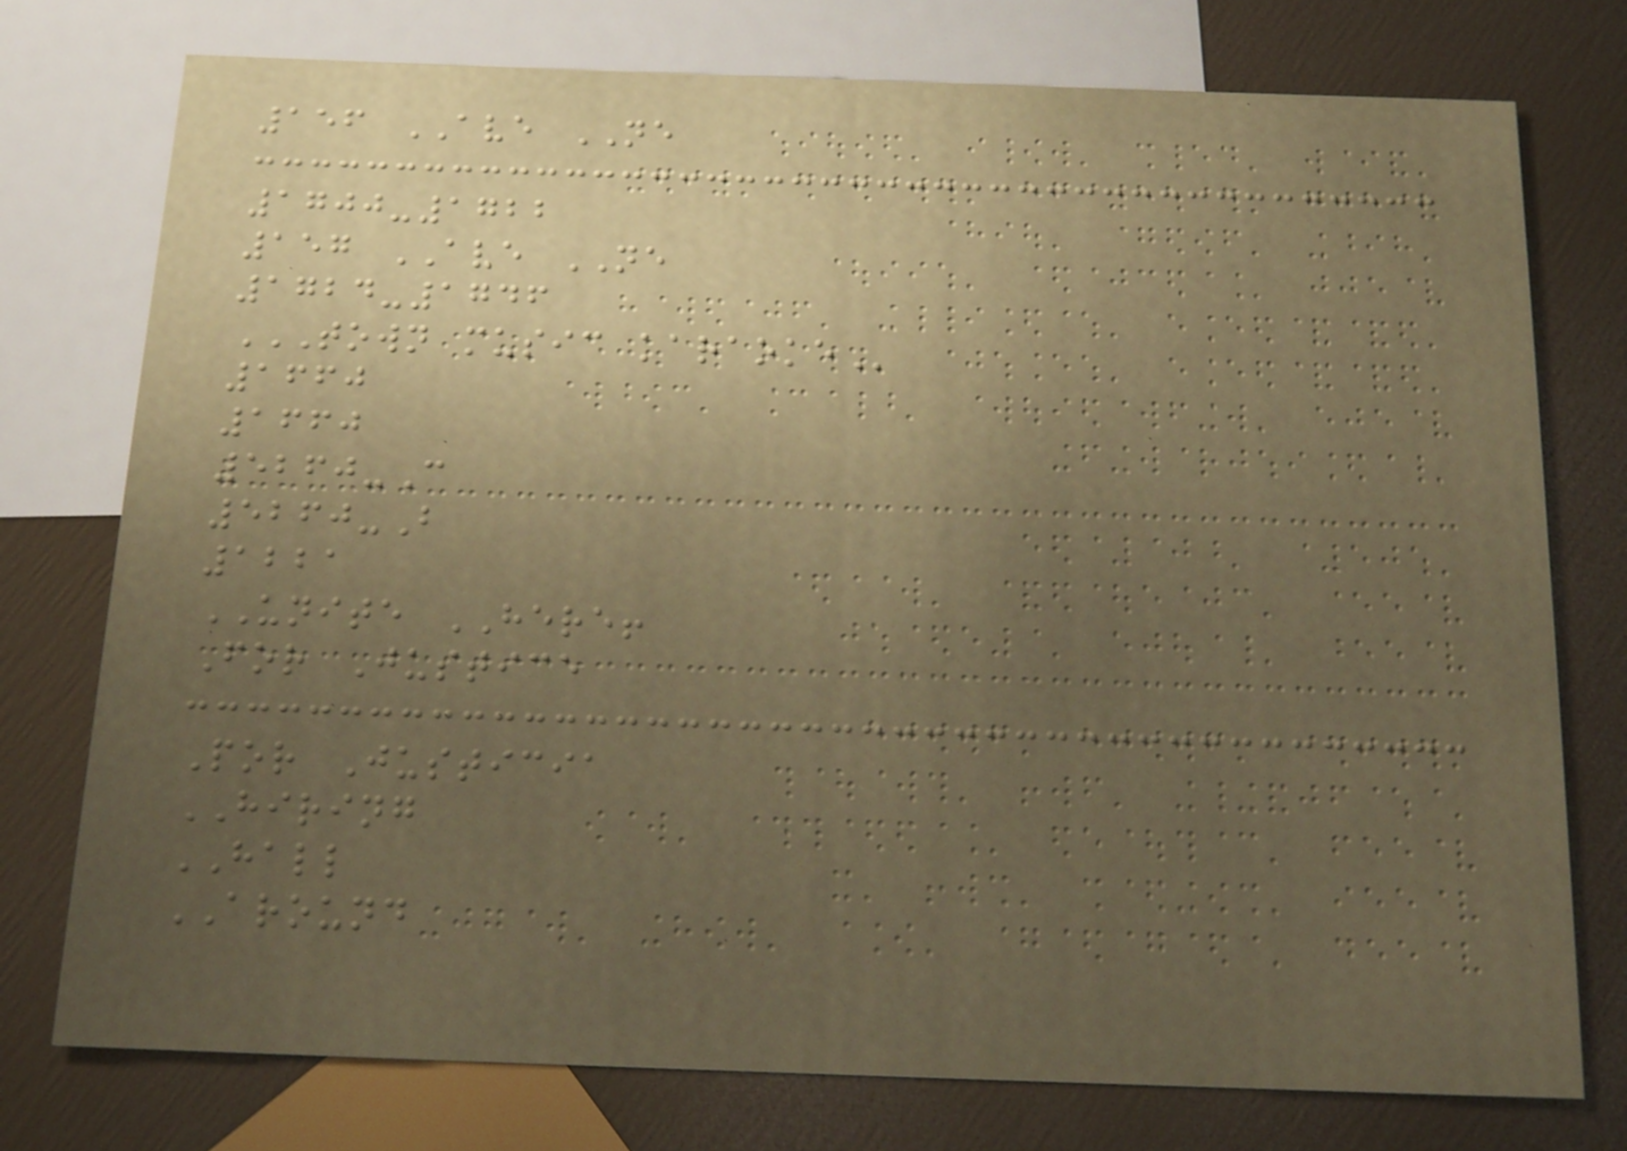156 AVE NE
1700-1722
157 AVE NE
1724-1746
TOWN MUSIC KARAOKE
1660
1660
5260-C
5260-B
1221
UNITE HERE!
For Justice
Por Justicia
HIRING
HALL
AROUND
